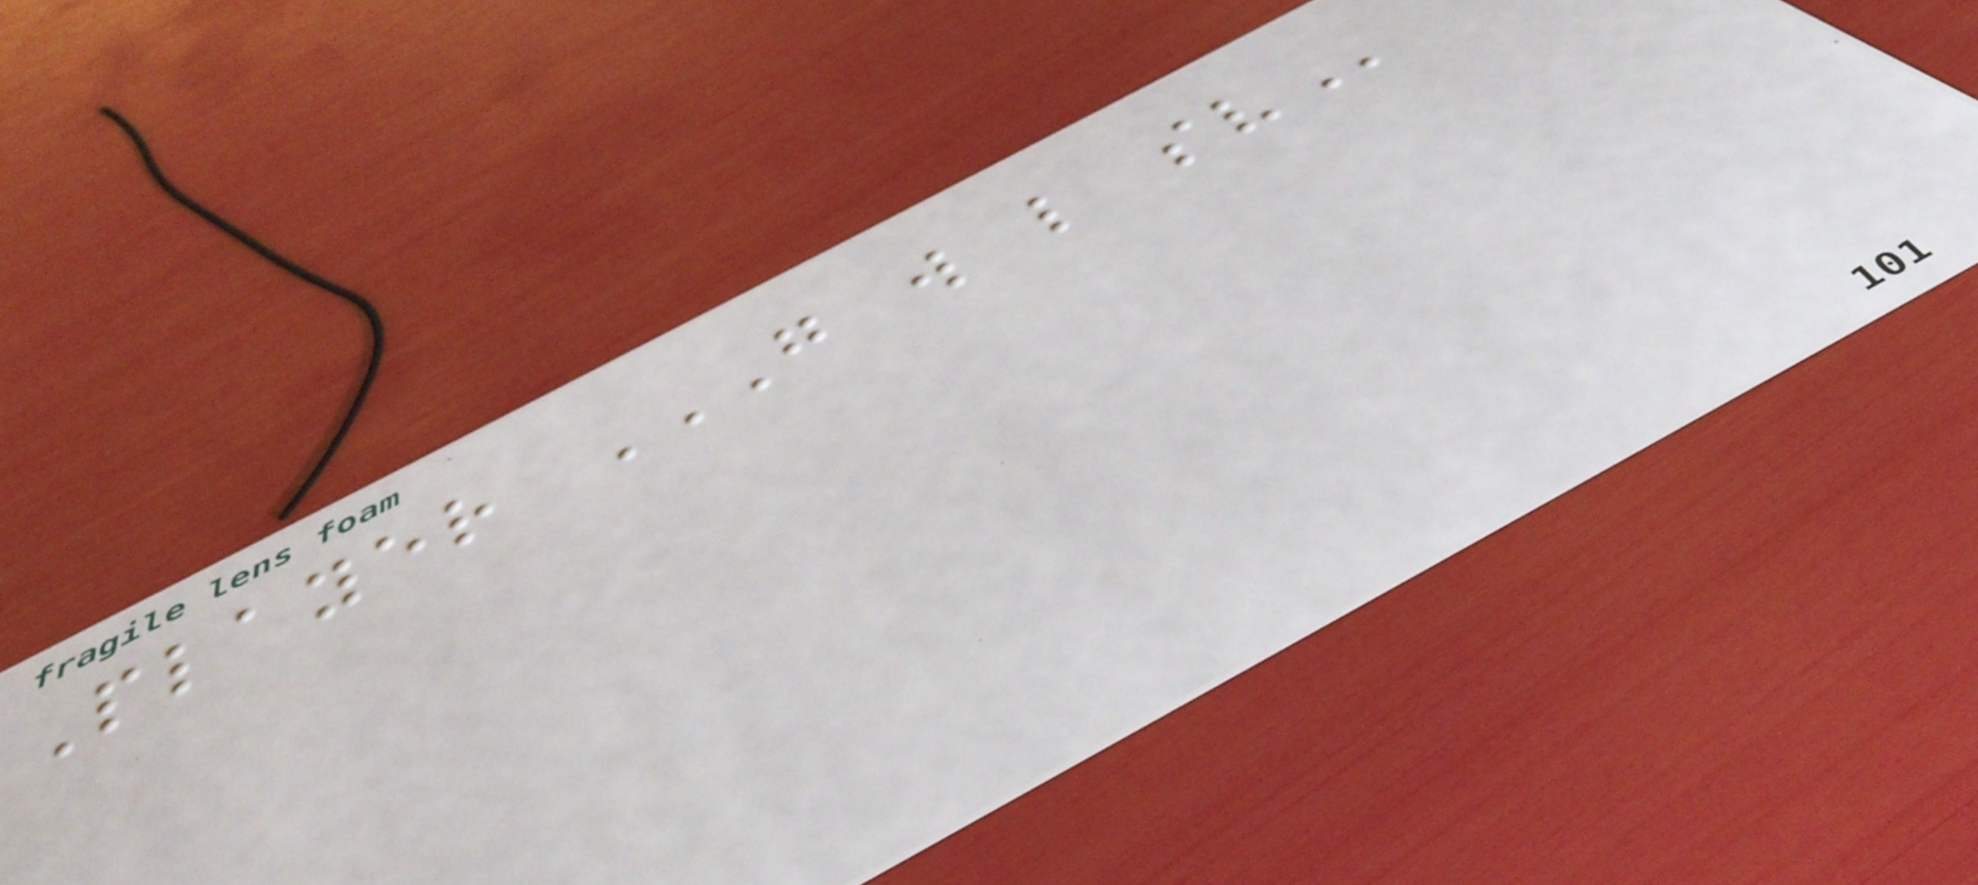Player G W L SV
